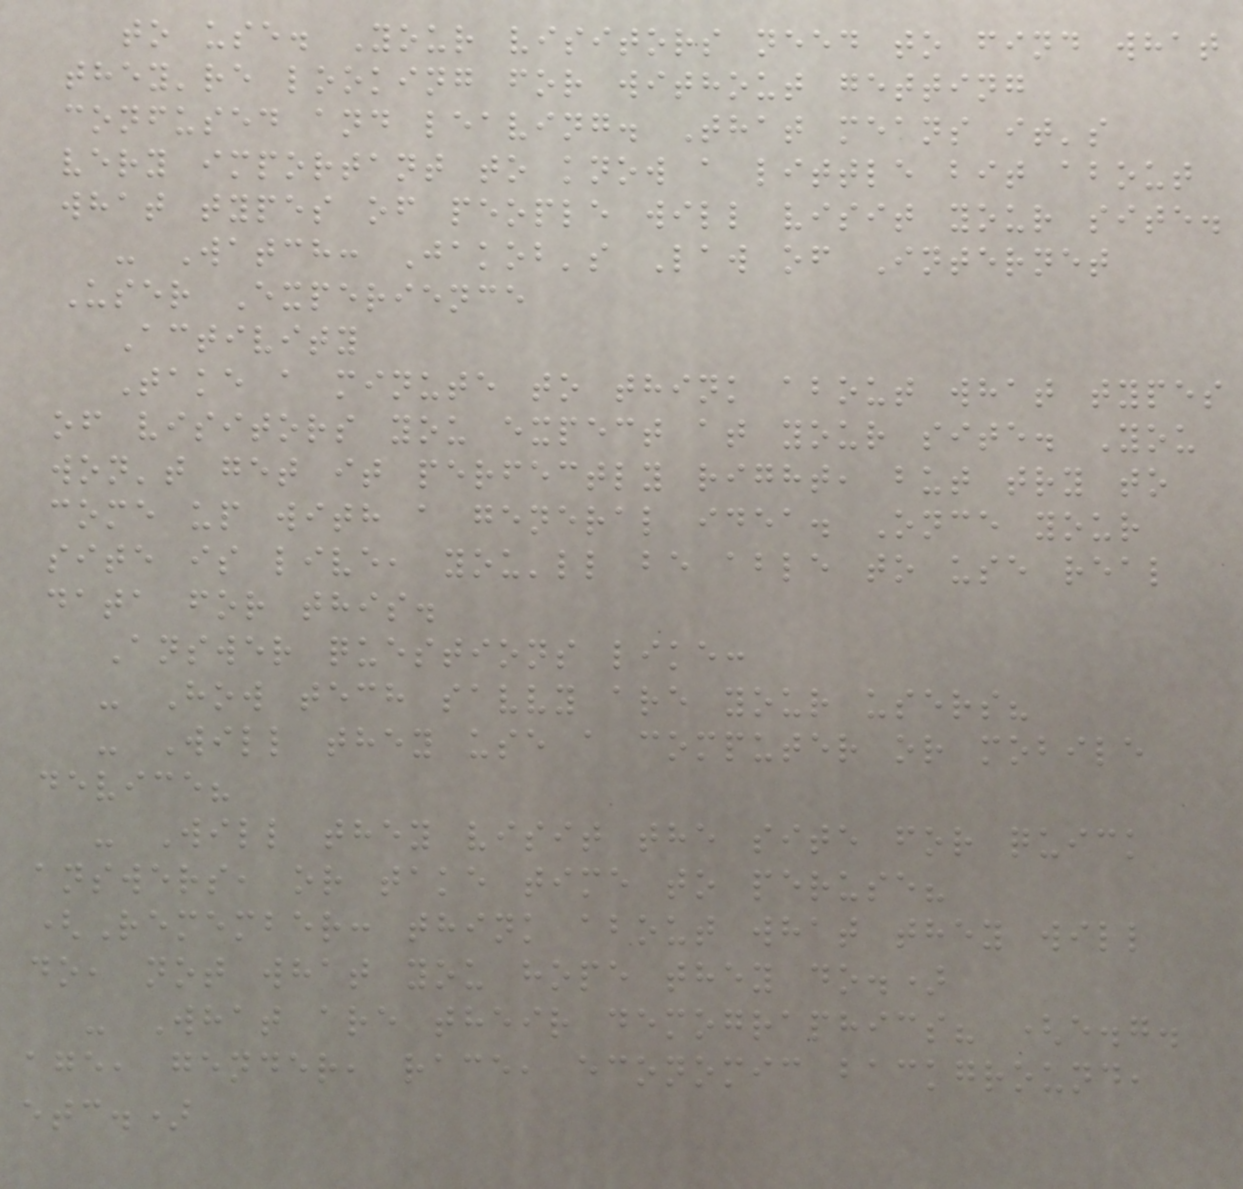to use. Your visitors need to find what
they're looking for without getting
confused and leaving. That means it's
very important to know a little bit about
what types of people will visit your site.
- Watch: Jakob's Law of Internet
User Experience
Activity
Take a minute to think about what types
of visitors you expect at your site. You
won't get it perfectly right, but try to
come up with a general idea. Once your
site is live, you'll be able to use real
data for this.
Answer questions like:
- How tech savvy are your users?
- Will they use a computer or mobile
device?
- Will they visit the site for quick
answers, or take time to peruse?
(Remember: think about what they will
do, not what you hope they do.)
- What are their demographics? (e.g.
age, gender, race, economic background,
etc.)
